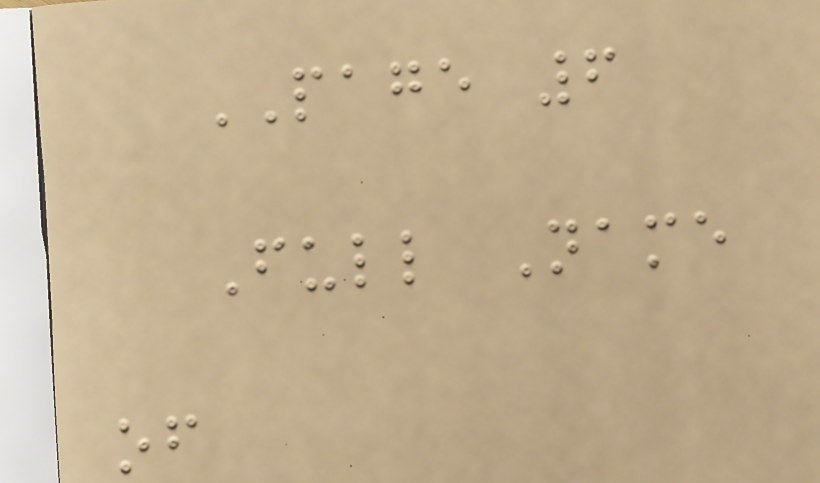PAGE 6
Full Name
of
